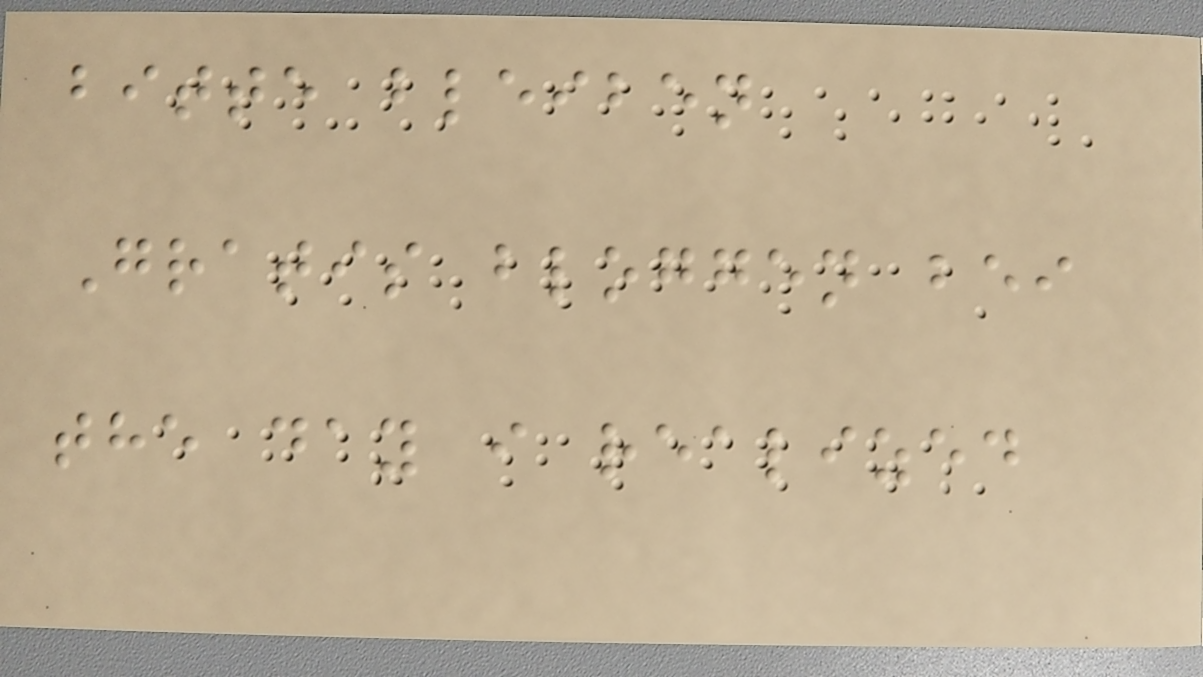bitte bleiben
Gratis bloggen bei
the day i realized
